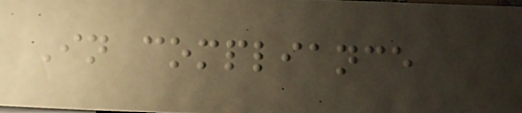In compliance
